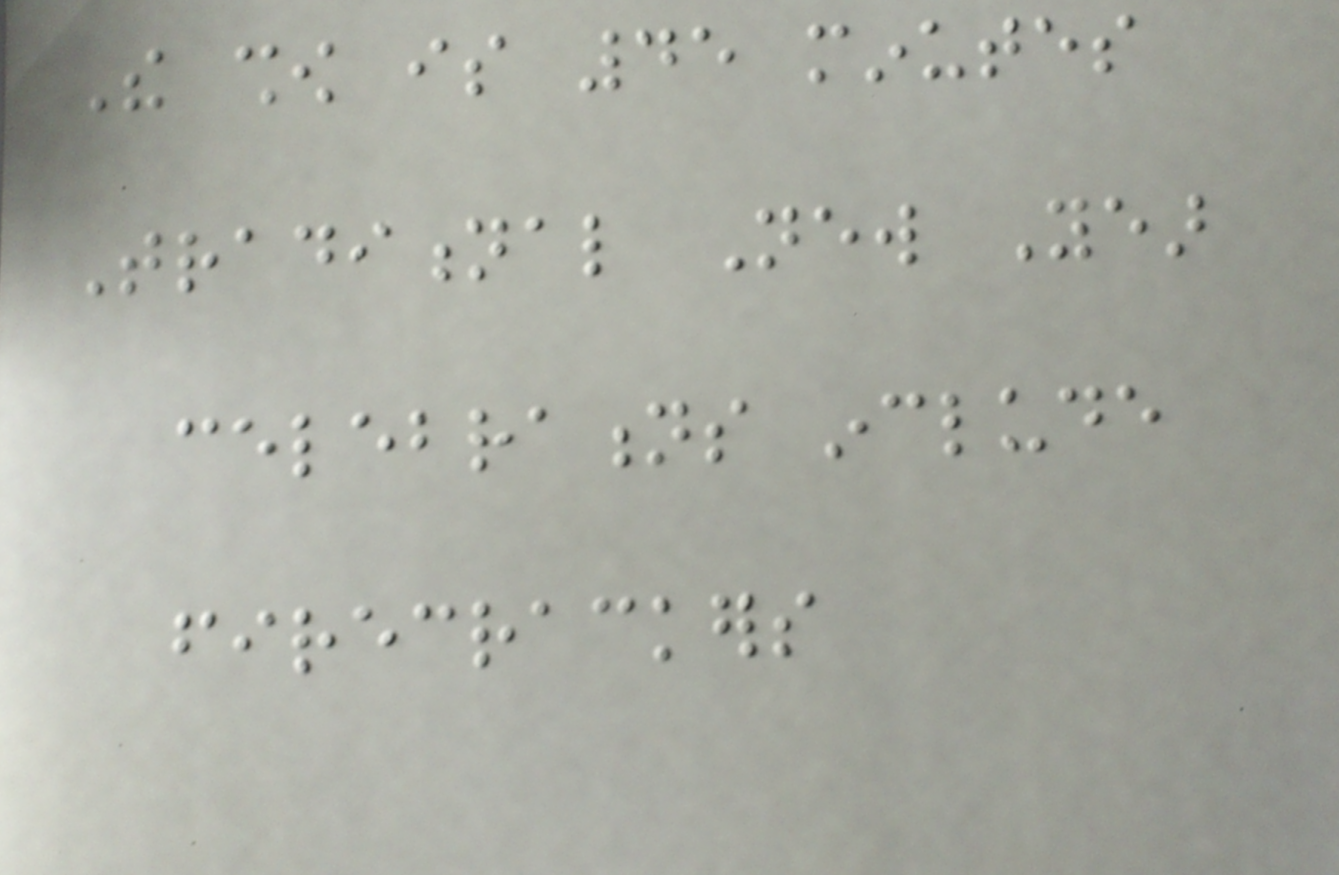The show is 45 minutes
Traditional New Year
celebrations include
firecrackers
